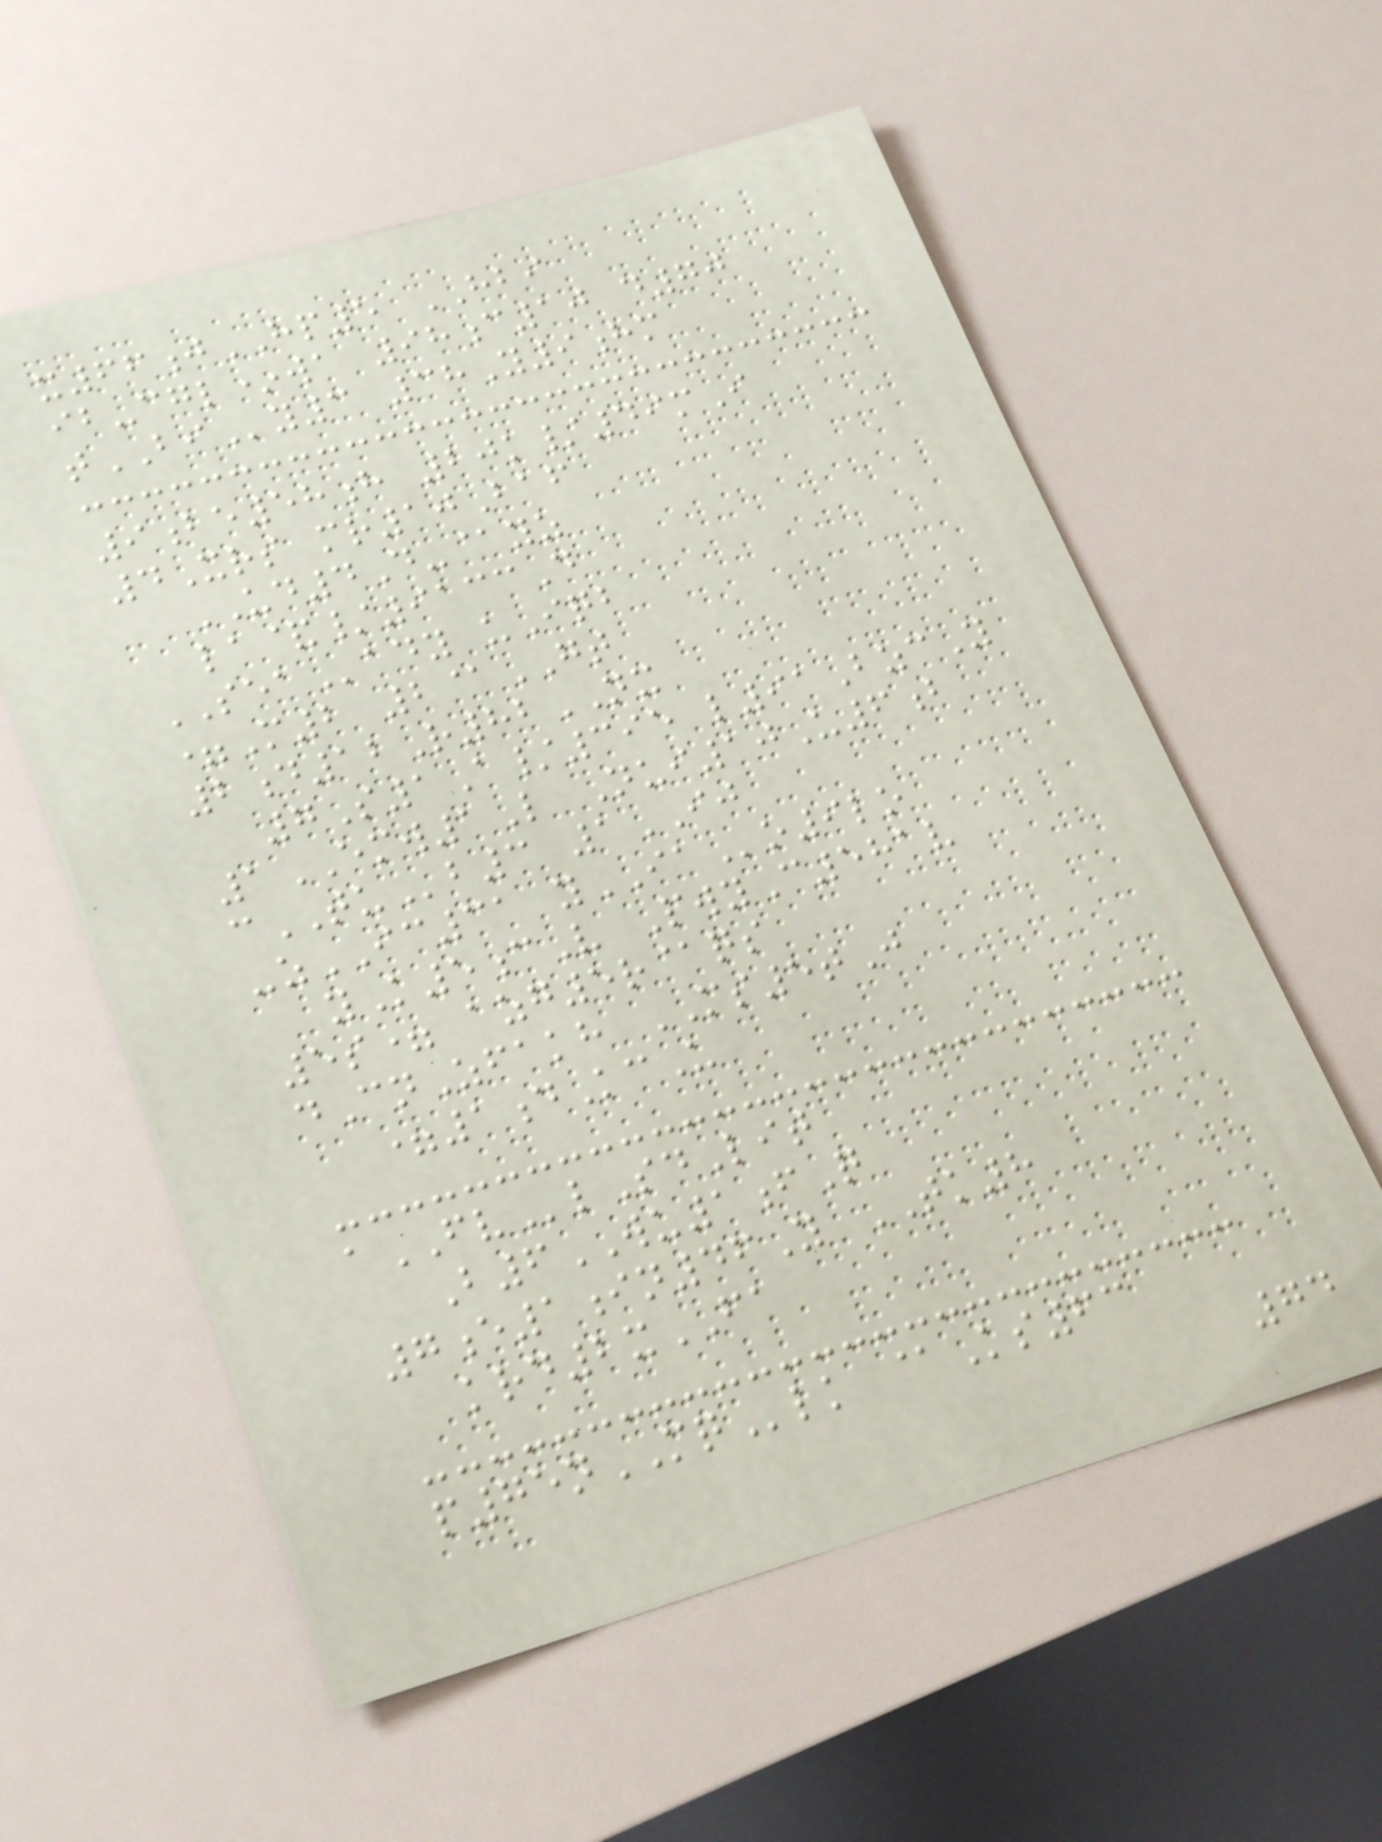x66jHP5 HBI
ib-cgl*wa 98c10 d70
tBIy3 38Y9hm
9be58h 20k/49mI
4Xrs mr10Baf
UD4D-@yz
la&/9133D
SEAady uIqb
=M2 2@GT
2d12R82NX
7S1A/395 l91BzcY
1EMW1L Nui10U6b
cTUb3 1IJ
-zIC31 yIAo9lo
yK5cV PwyC581v
5s= azg5r@qs
dCnZfakh MS5tJ
=1dKcU
aFVlSdLit
B6WU1fQ
7e1in46Y TK8
krd2xFA
p75nMQlk @Ks63
74
